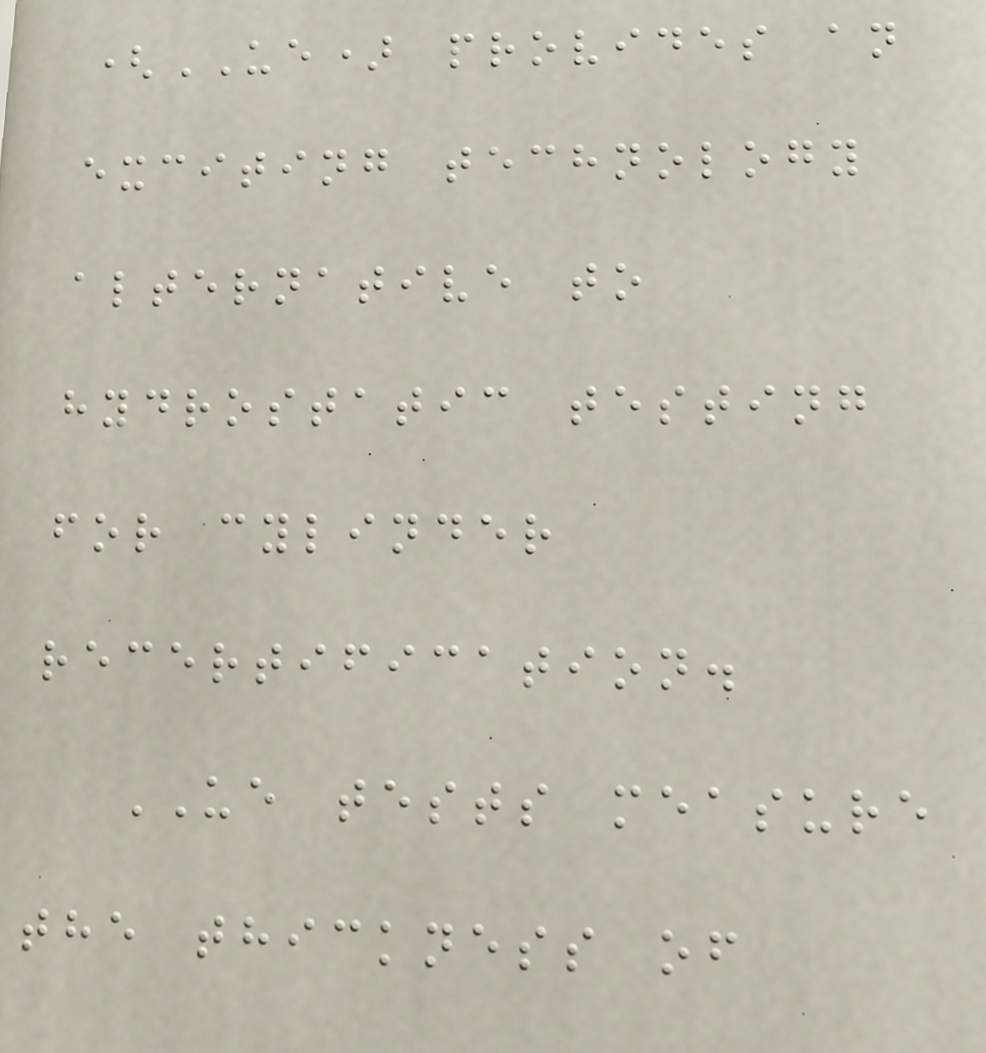(UE) provides an
exciting technology
alternative to
hydrostatic testing
for cylinder
recertification.
UE tests measure
the thickness of
